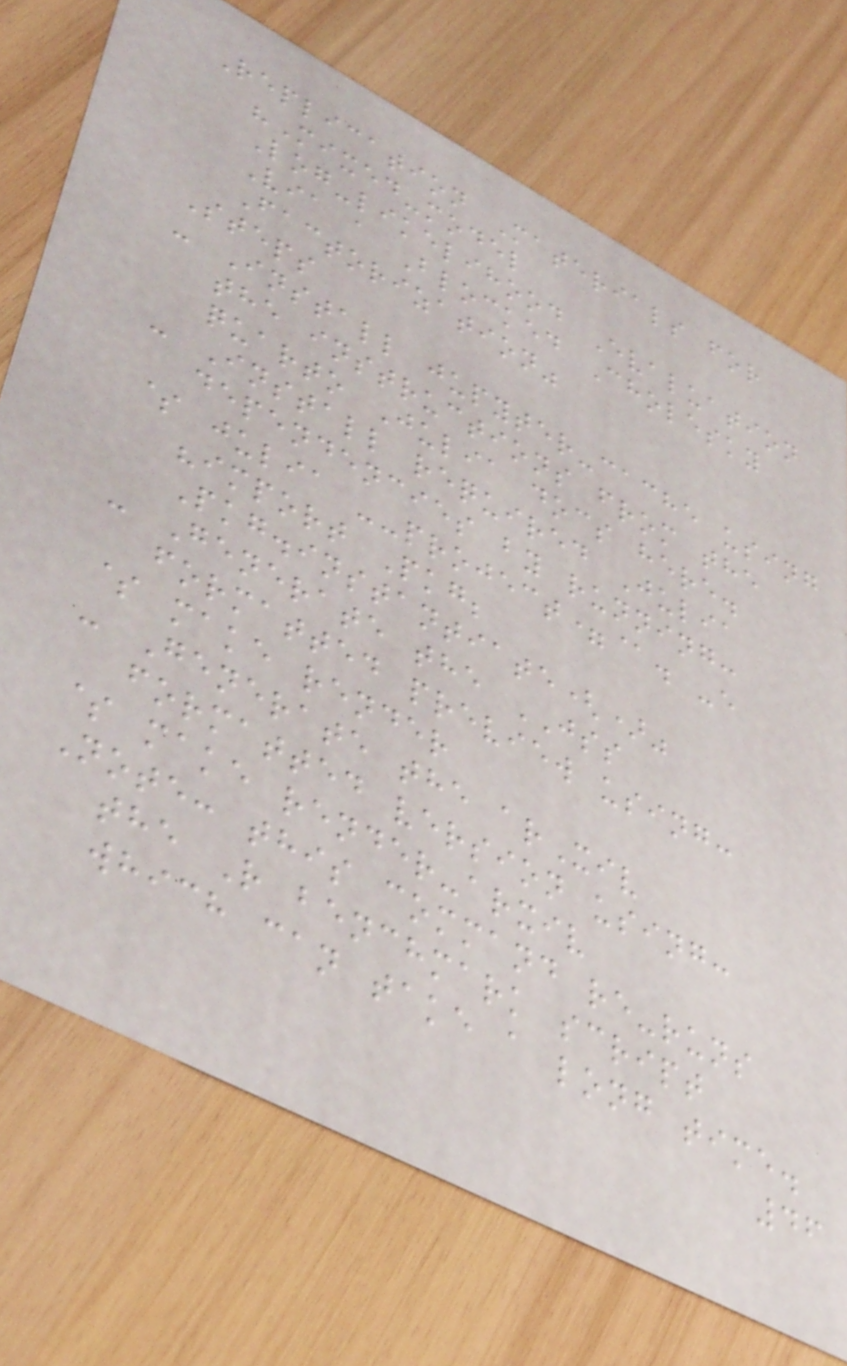Replication Materials for
"Mixed-model
Log-likelihood Evaluation
Via a Blocked Cholesky
Factorization"
Steps
- Install jupyter-cache using
the instructions from the
quarto Julia docs here.
- Install required Julia
dependencies by running:
$ julia --project=@. -e
"import Pkg;
Pkg.instantiate()"
- Generate the JSS
formatted preview using:
$ make render
- Generate the arXiv
formatted version using:
$ make render-arxiv
Note: this command re-runs
the R benchmark script
which can take a long time.
46
